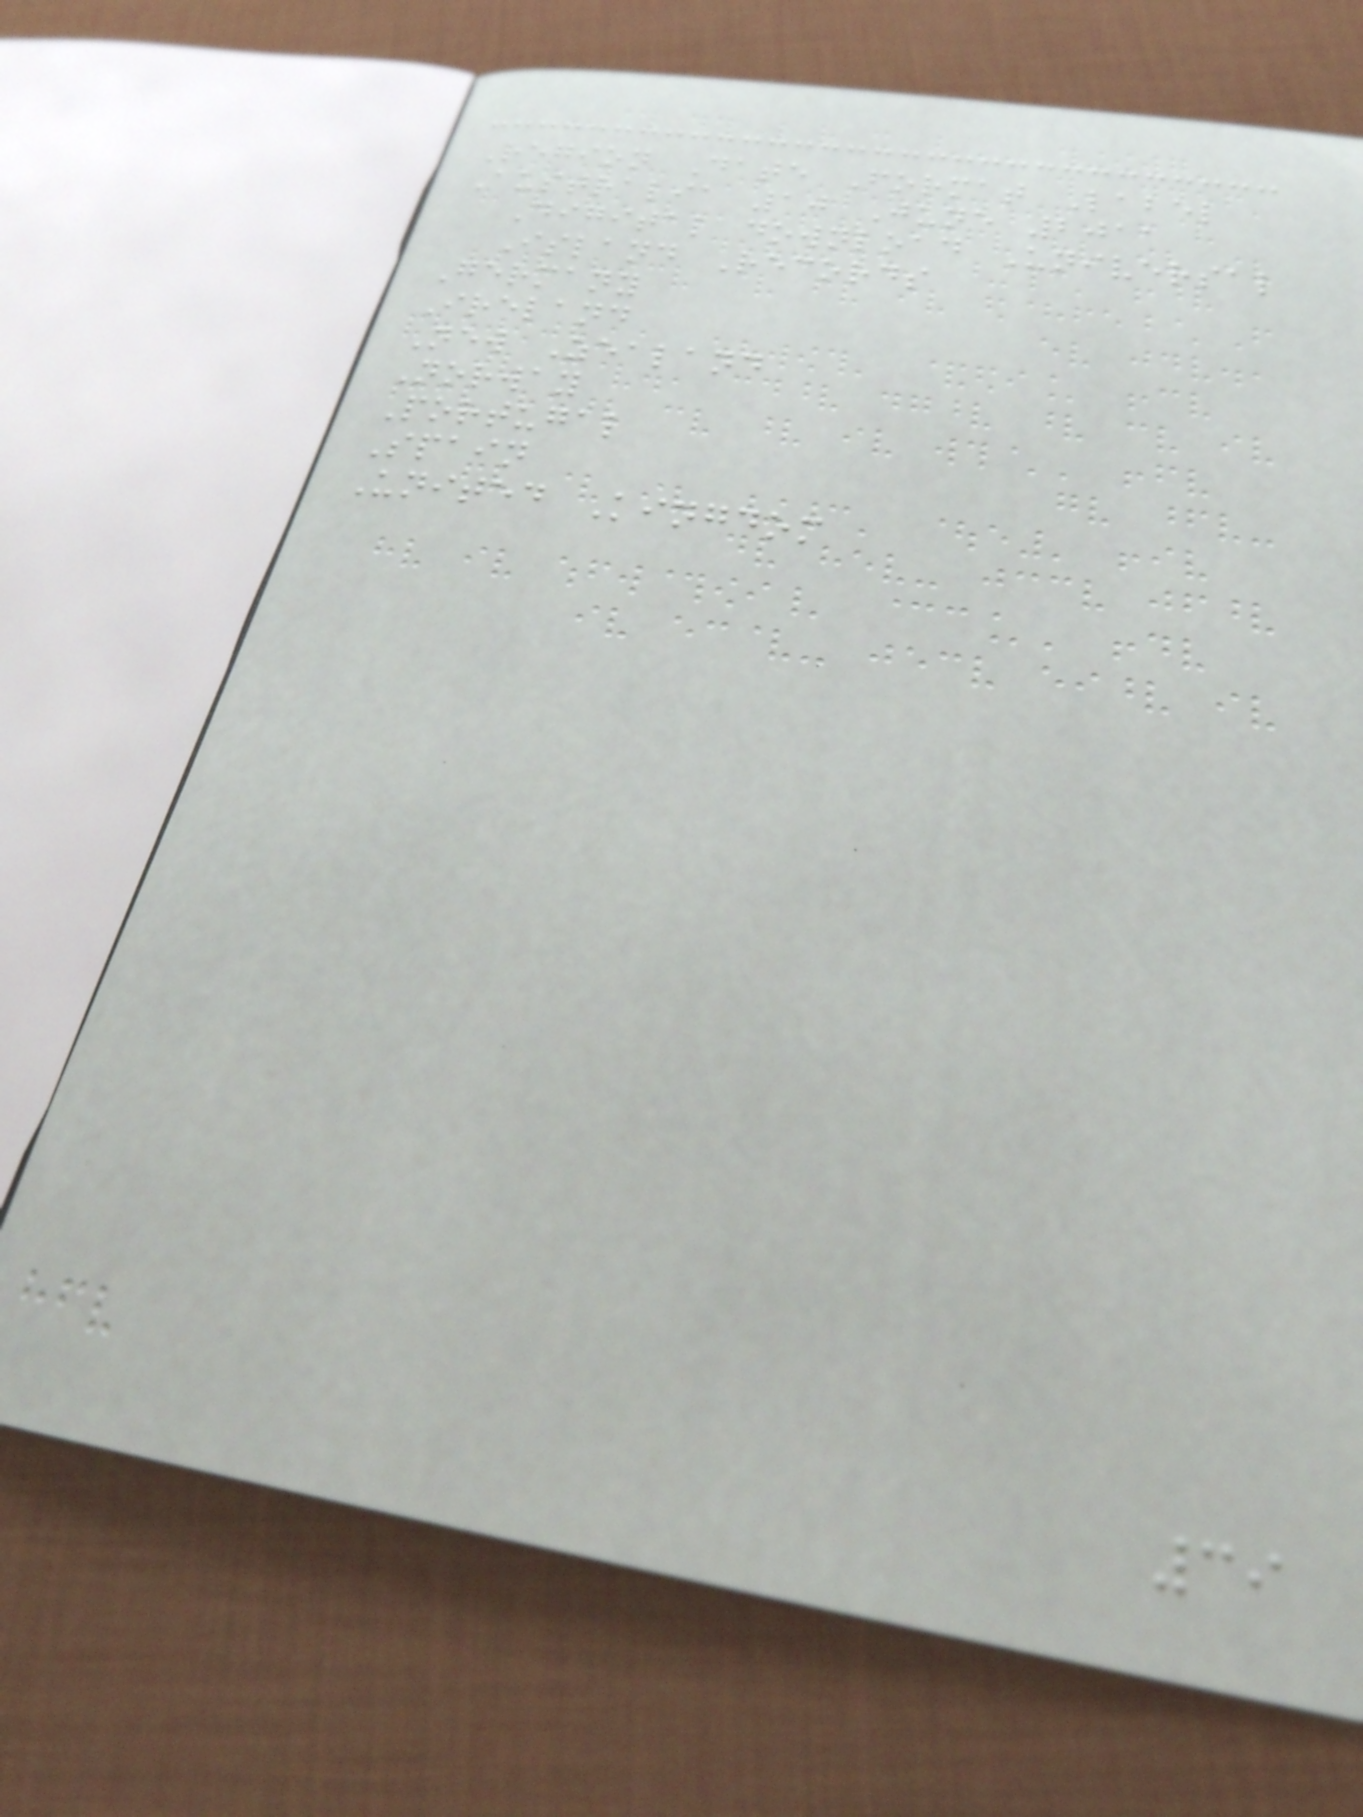Region Date Format Label
Australia 10 June 2011
Digital download Universal
Island Records
Germany
Ireland
New Zealand
Norway
Portugal
Spain
United Kingdom
39
